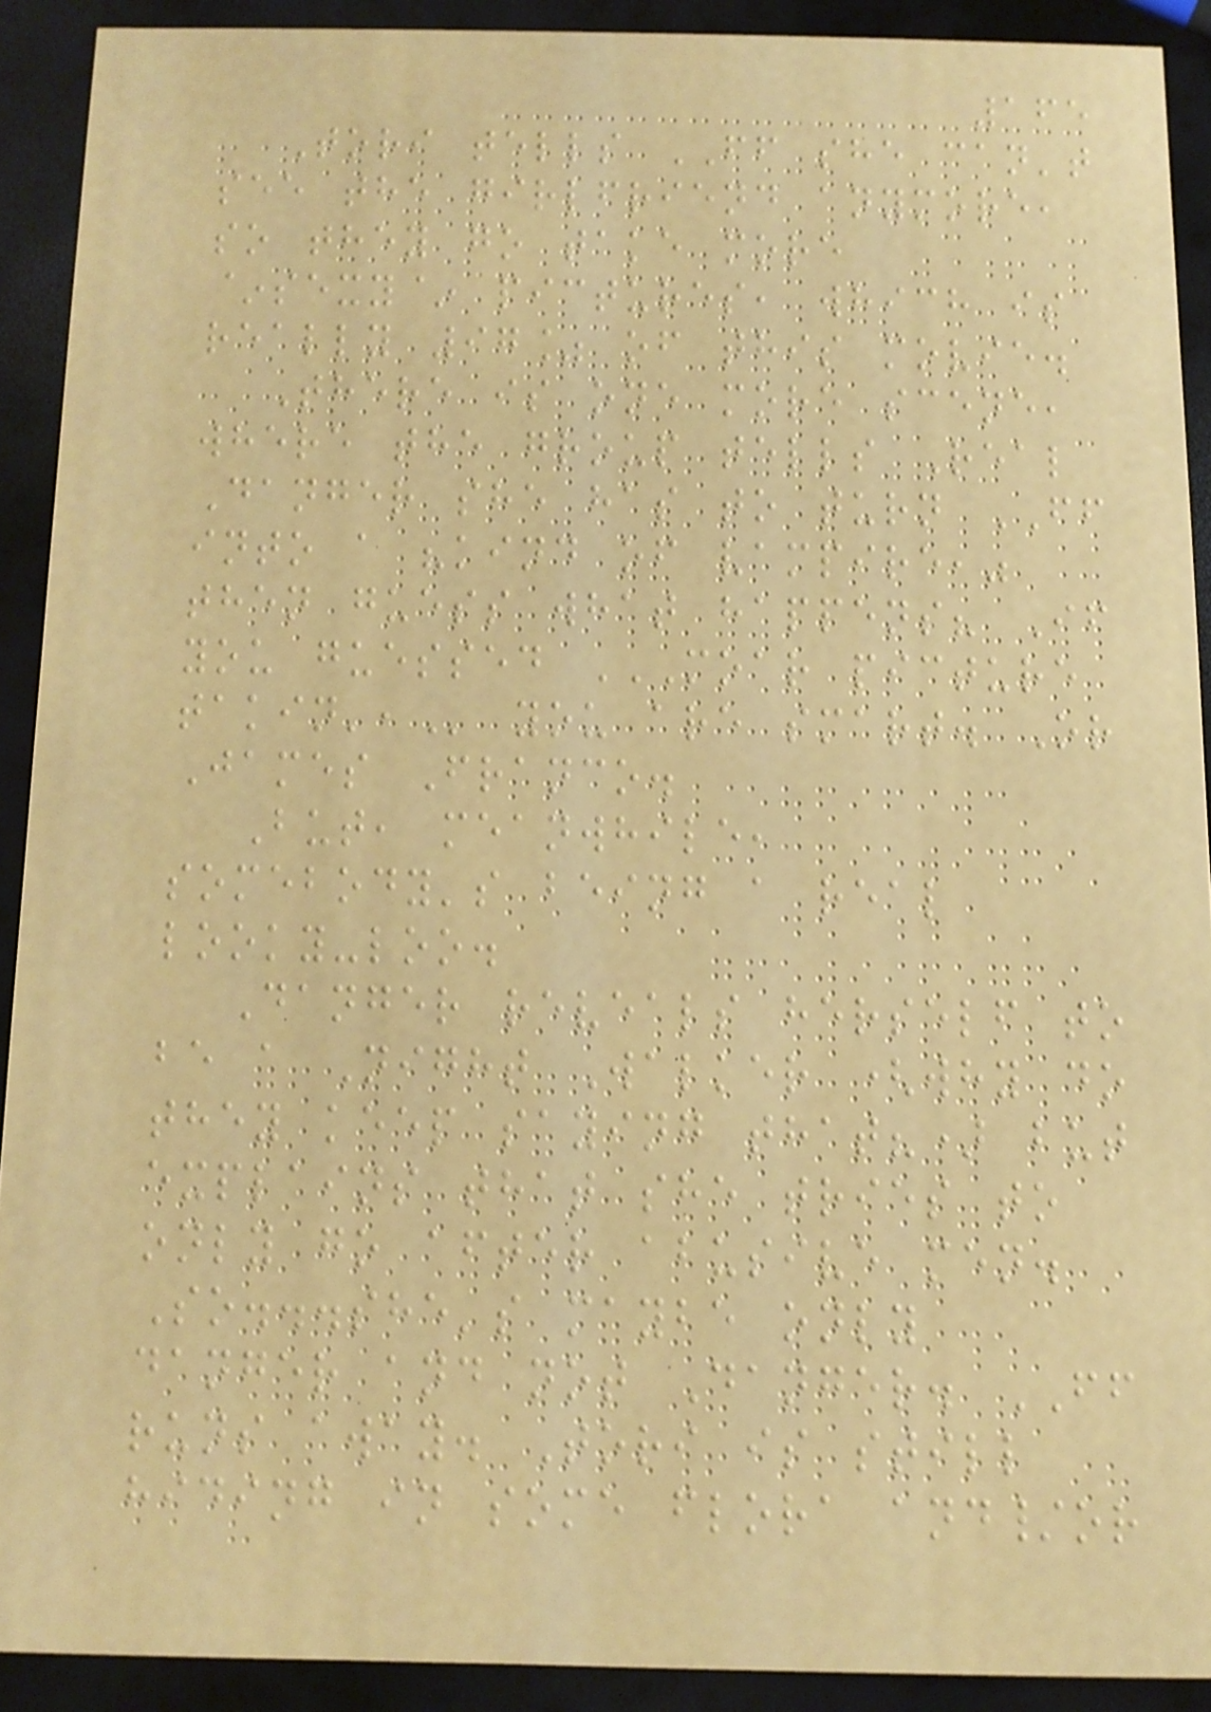165
Tori tells FF she can't
see the girlfriend anymore,
so they go take more
~sexy~ pictures, which is
really 97% of this movie.
There is one more scene,
where the group tells Real
Danger she has to turn FF
into a "kind of vampire,"
then guess what happens? If
you guessed MOAR PICTURE
TAKIN', you are smart. Or
James Franco.
But, meanwhile,
somebody's being a real
looky-loo.
Danger reveals herself to
be a Night Walker (why do
they keep saying that?) but
explains that she tries to
only go after abusive men.
So...she's maybe only
danger and not Danger. FF
runs away. Tori is still
hiding in some flora and/or
